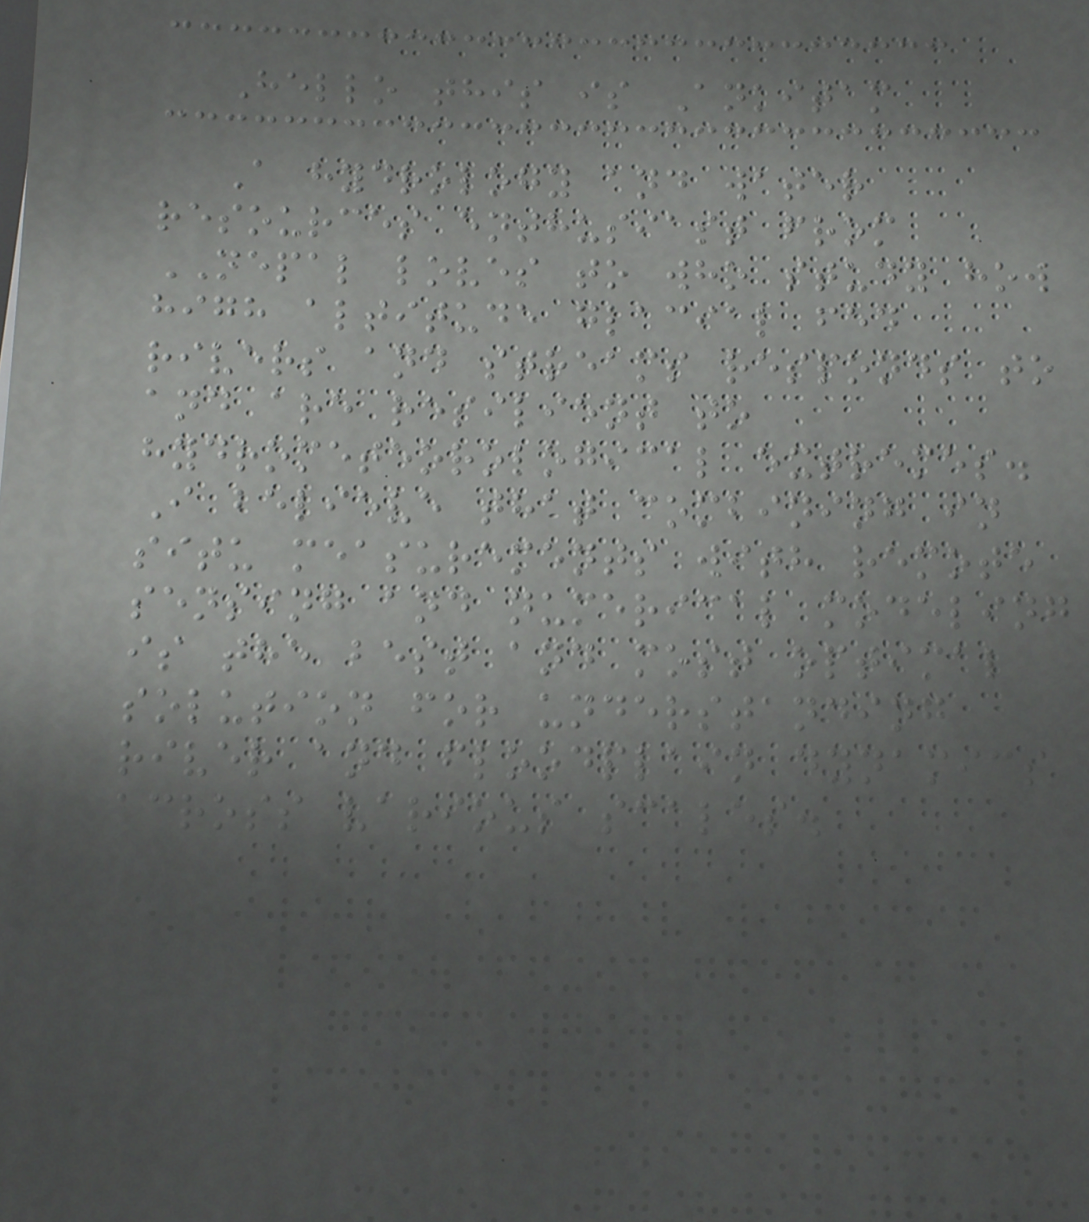Hello this is Ankitam
A hydrology and water
resources enthusiast from
NEPAL loves to who study how
high altitude glacial fed
rivers and streams responds to
and are resilient to
hydrometeorological extremes.
I believe that combining in
situ measurements with remote
sensing and numerical modeling
is the best and most optimal
solution for understanding
river and floodplain dynamics
across various scales.
